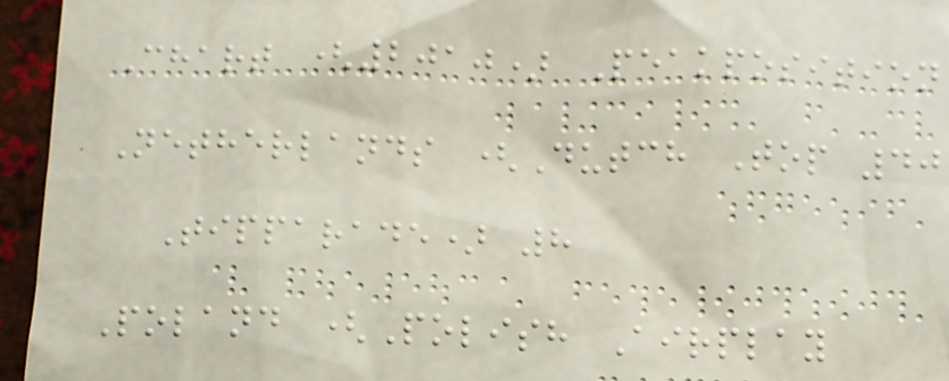Chart (2010) Peakposition
Netherlands (Dutch Top 40
Tipparade) 8
Poland (Polish Airplay
